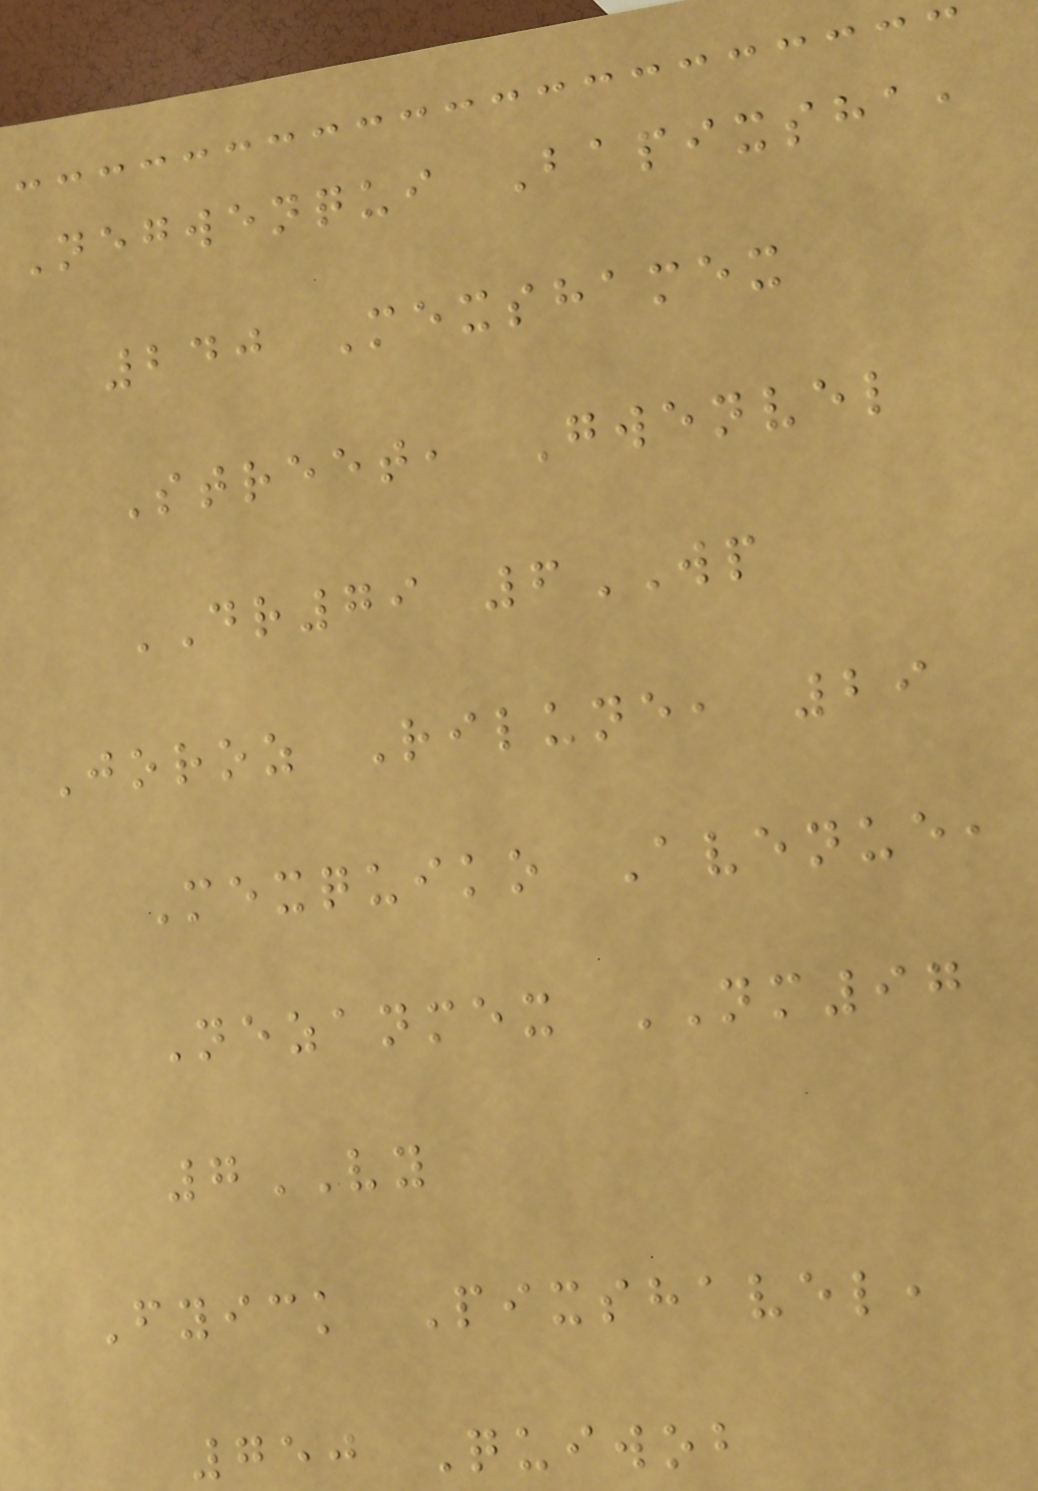Negwenqui Bapixsha,
240 Mexshamex
Street, Gwenvel
DR79 6WP
Joroz Rilune, 29
Mexquiko Avenue,
Nezanmex NM97
7VY
Fyick Pixshavel,
750 Quiwob
